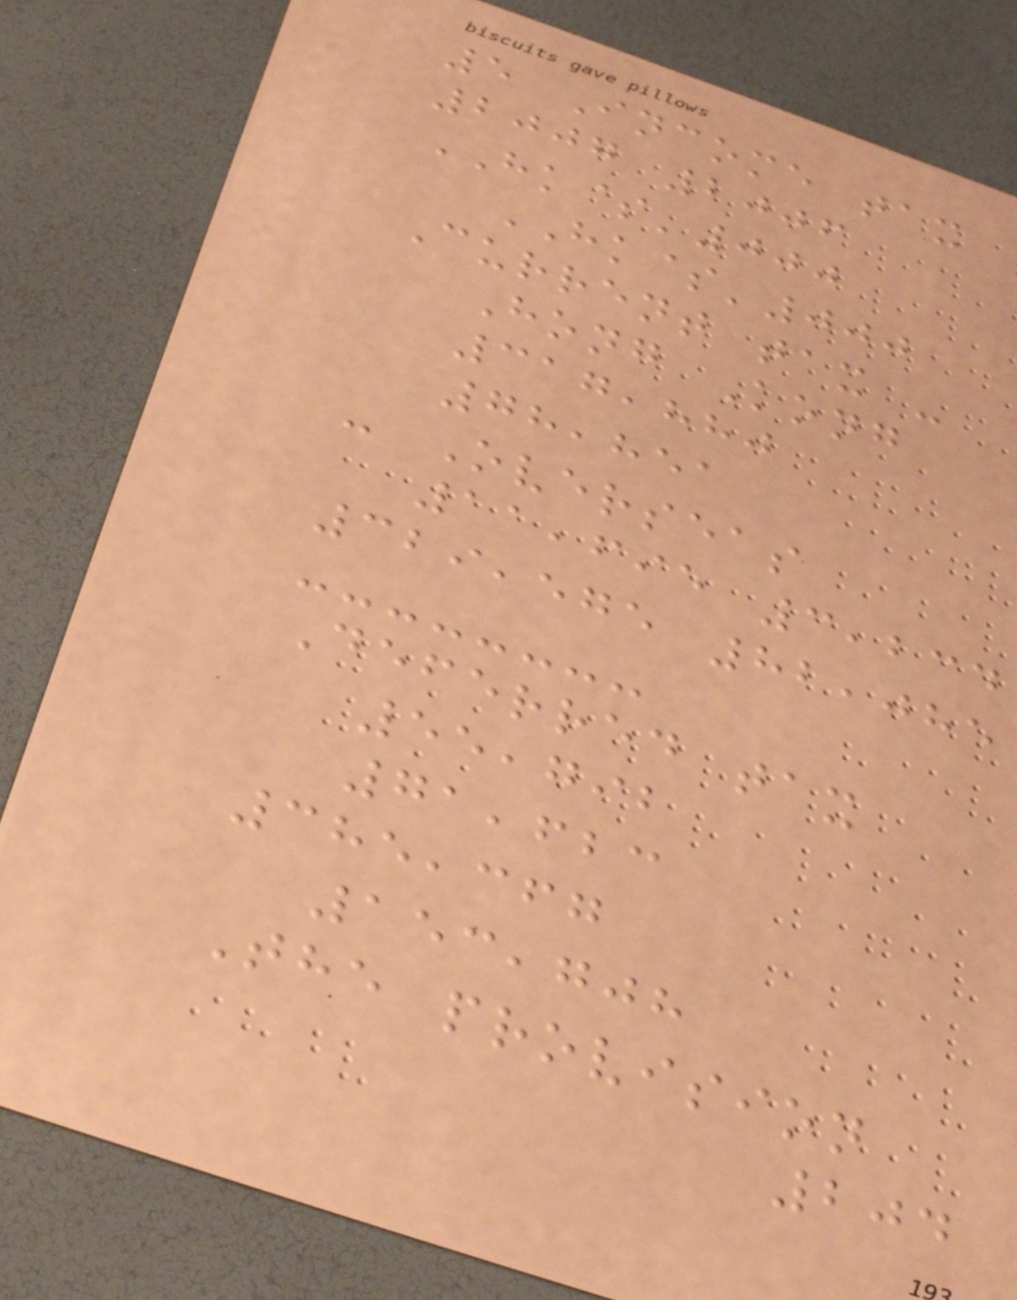5 Income tax
2007 2006
HK$'000
HK$'000
Current tax -
Hong Kong
317,880
78,851
- Overseas
11,695 3,234
329,575 82,085
Deferred tax
55,792
71,623
385,367
153,708
The provision
204
